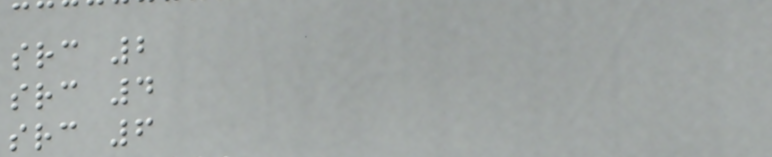src 2
src 4
src 6
